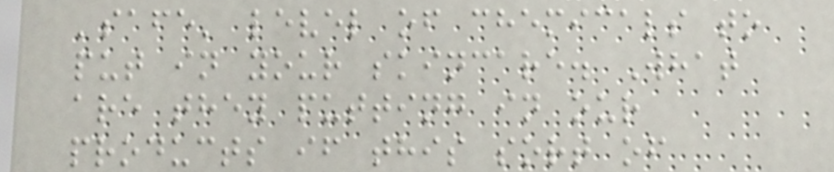'safe' level of chemicals to
put in your skincare. What
are they putting in our
products if this sort of
